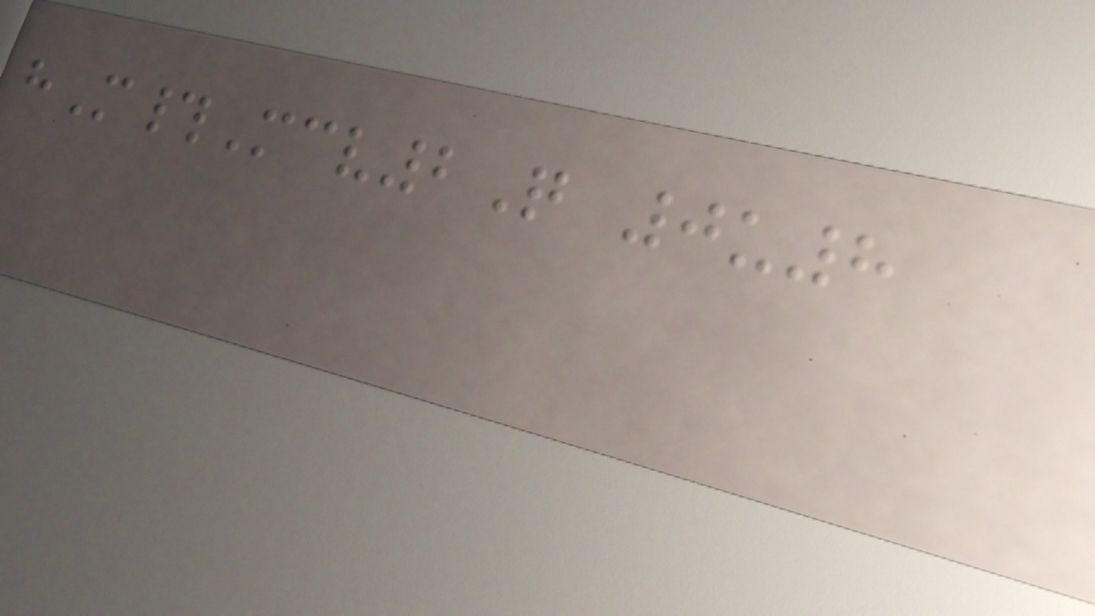hM#Mcv2Q 0u8
